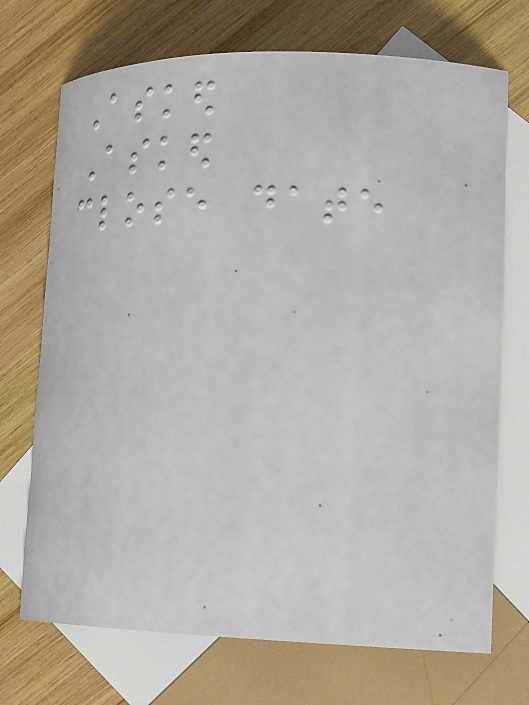Asked
Asked
close date
